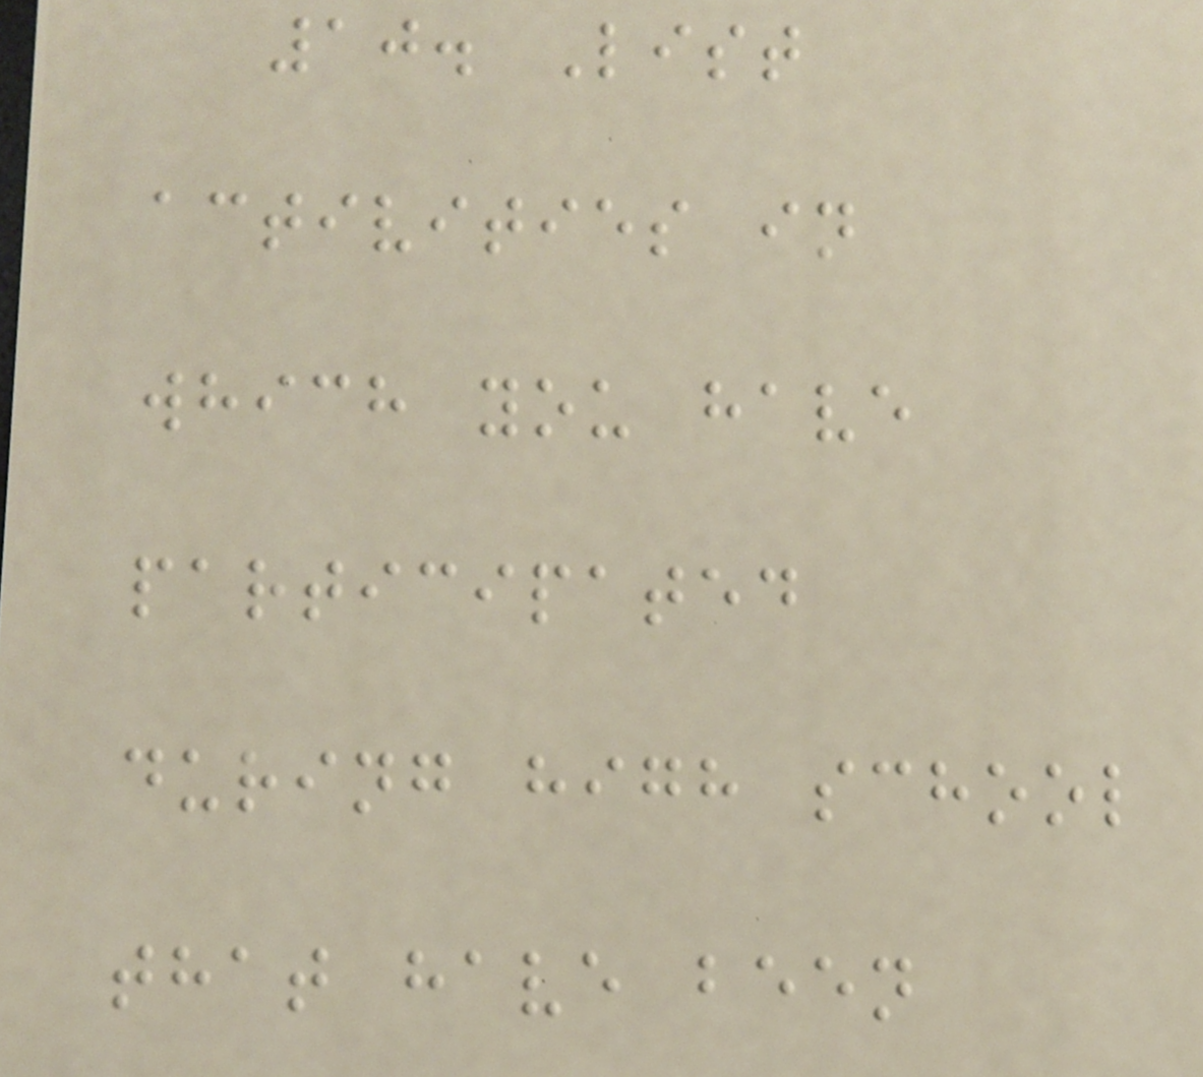10. List
activities in
which you have
participated
during high school
that have been
